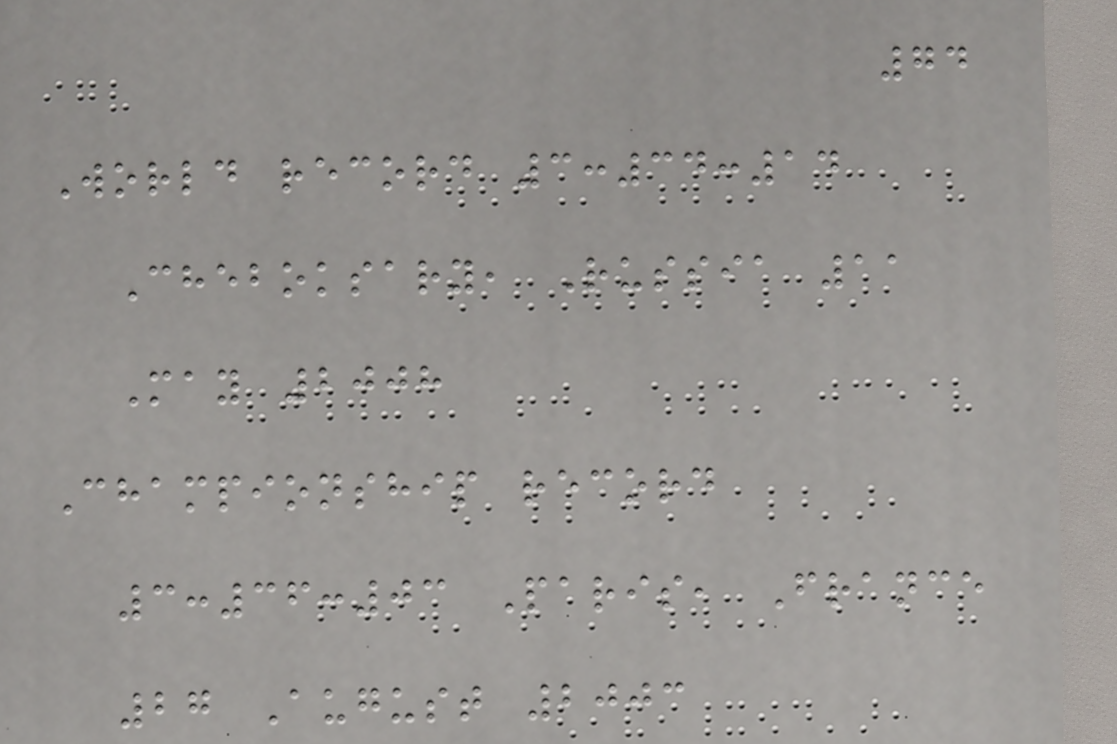74
World record 3:34:14
Cheboksary, Russia 11
May 2008
Championship record
3:36:03 Paris, France
27 August 2003
